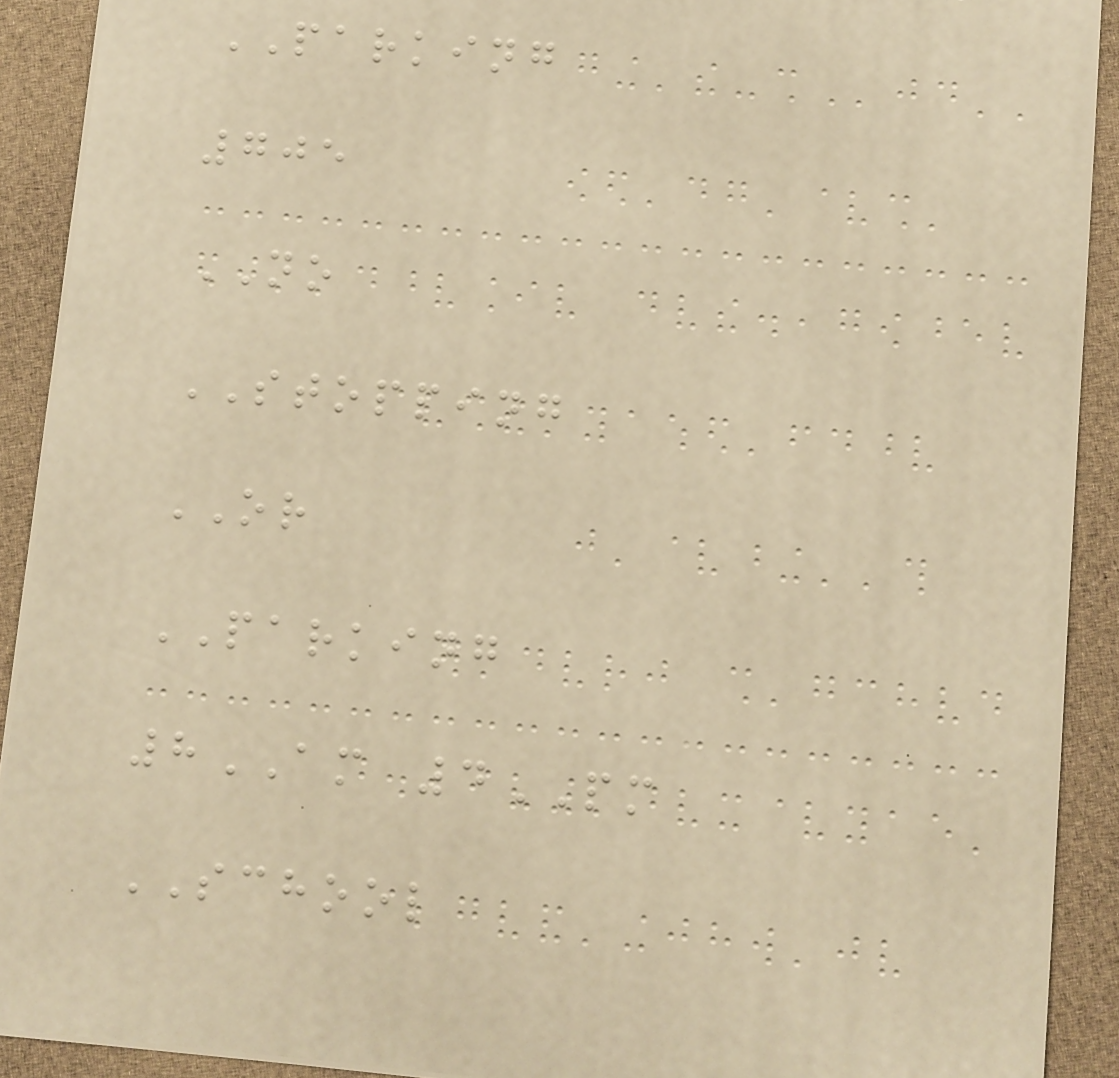PARKING
705
NO
STOPPING
OR
PARKING
8AM 4PM
SCHOOL
